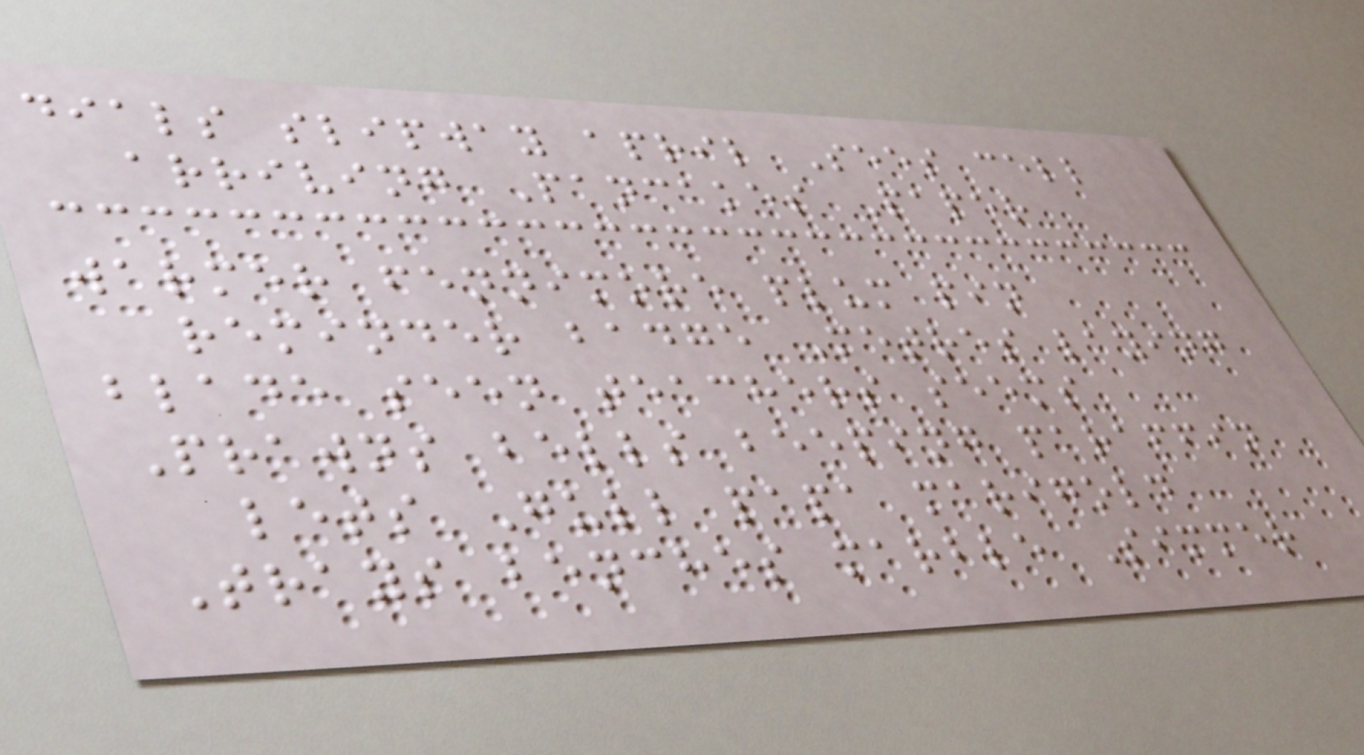dials slipway april Sees cell
arriving Pancakes Paper
warmer fennimore plum pin
reminder badge Metres laying
blade seen teachers seems
Prawns bells beeping paraffin
lets Gull papa marigold
Trays benches marble Simmer
